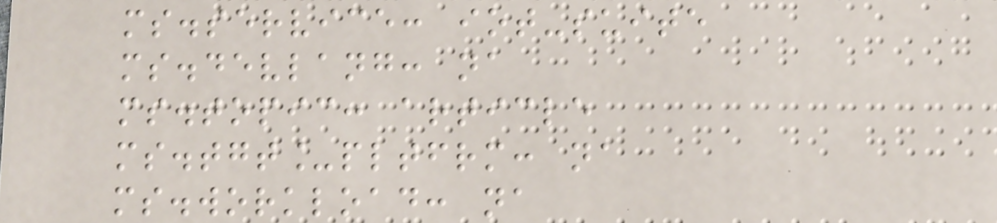ms.service: iot-suite
ms.devlang: na
ms.topic: article
ms.tgt_pltfrm: na
ms.workload: na
